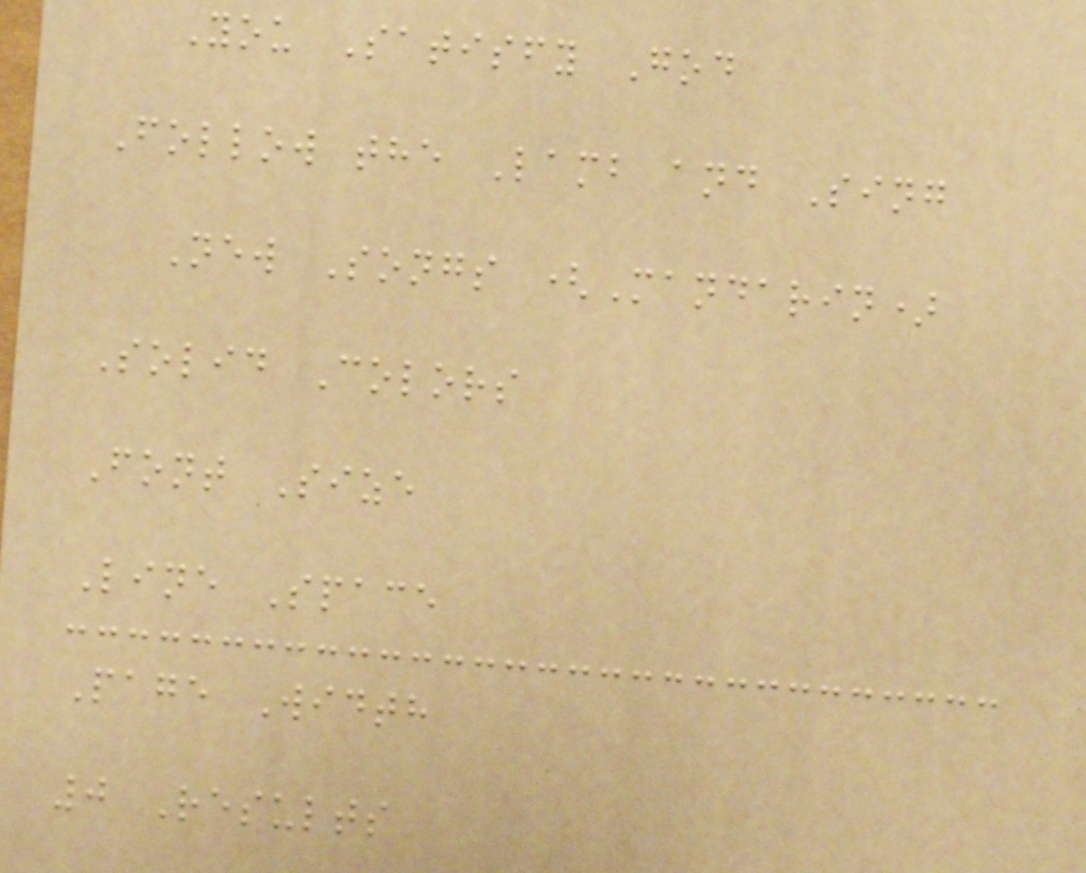You Satisfy God
Follow the Lamb and Sing
New Songs (Mandarin)
Solid Colors
Font Size
Line Space
Page Width
0 Results
